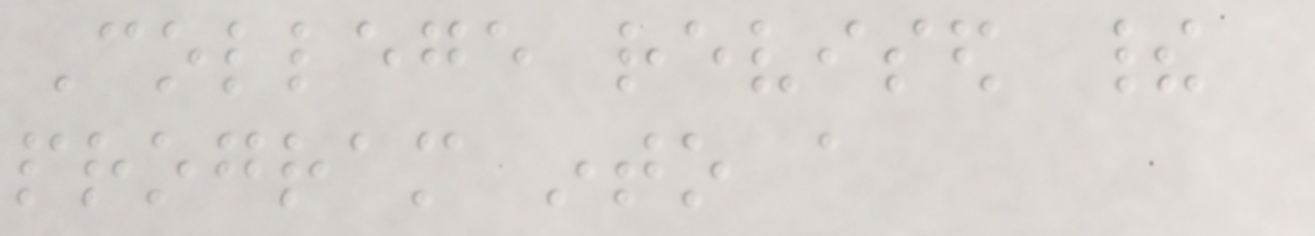College revised their
program into a
